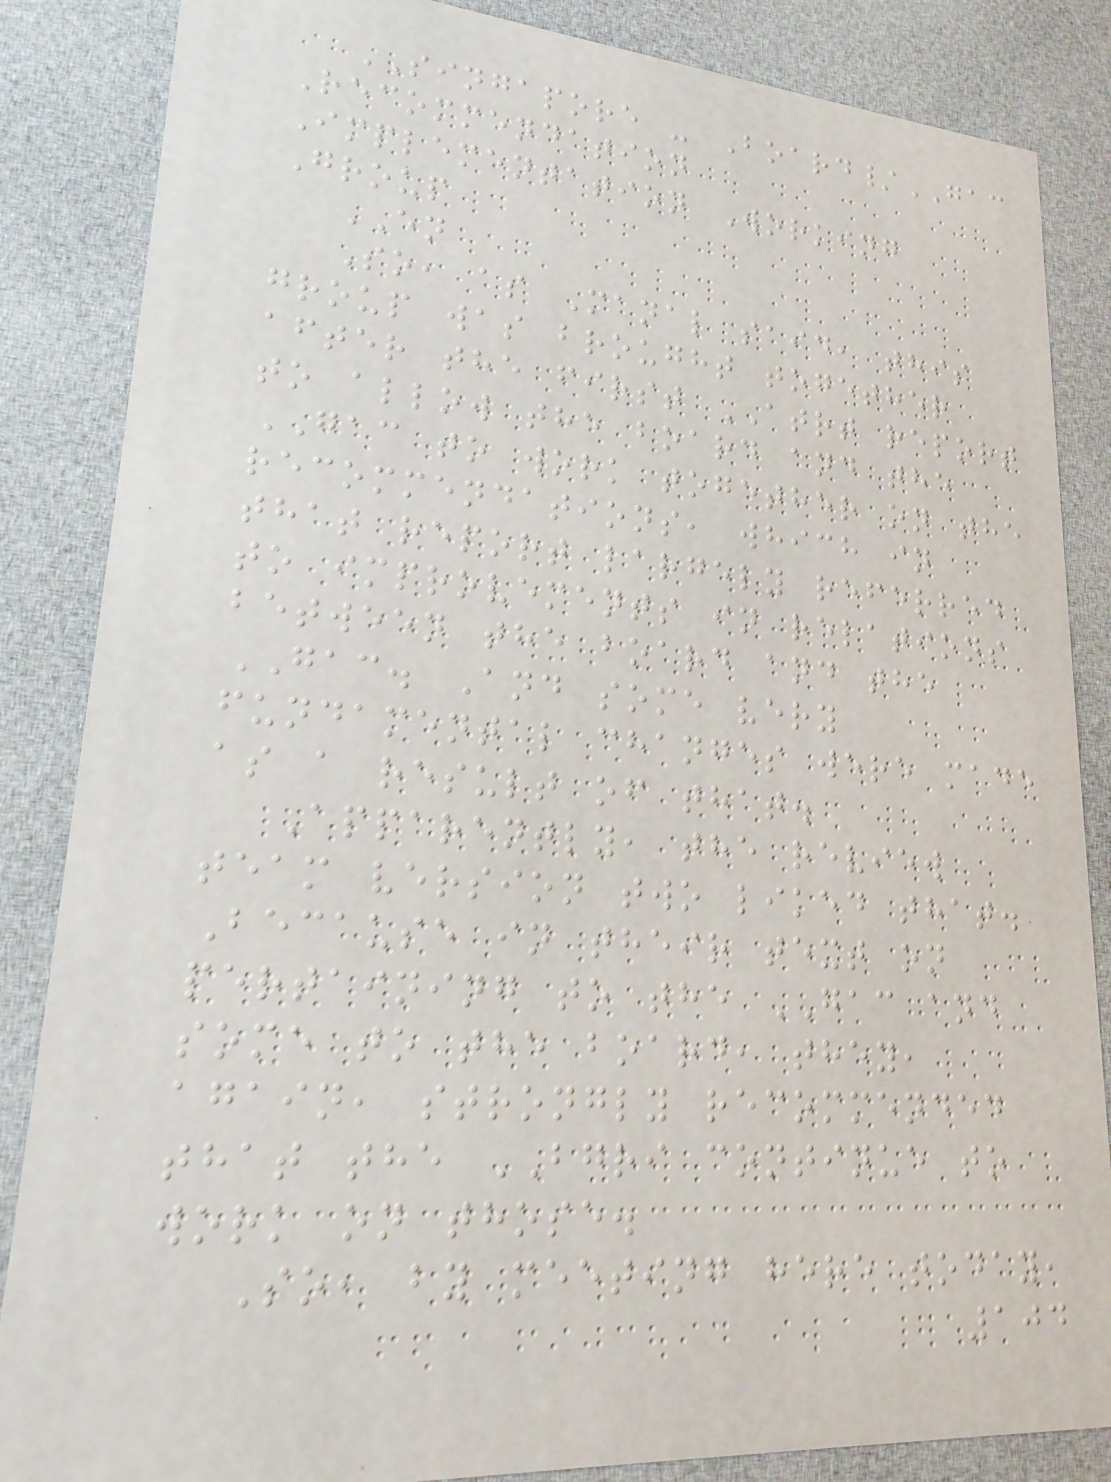SINGAPORE - Board/GAC
Recommendation
Implementation Working
Group
EN
So, as Manal said, this
group was brought together
after the first ATRT report
to allow the board and the
GAC to work together on the
recommendations, which in
that report largely referred
to improvements in relations
between the board and the
GAC. And some very
fundamental changes were made
as a result of that.
Apparently, the review
team version two liked that.
Because in their text on
pertaining to the GAC and
some to the board, they,
again, strongly recommended
that the BGRI continue to
work on those.
So, by meeting here today,
104
